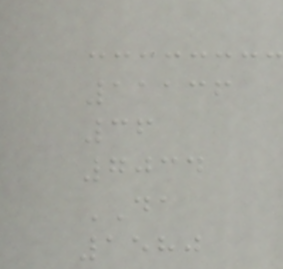11136
36
7034
DA
1580
